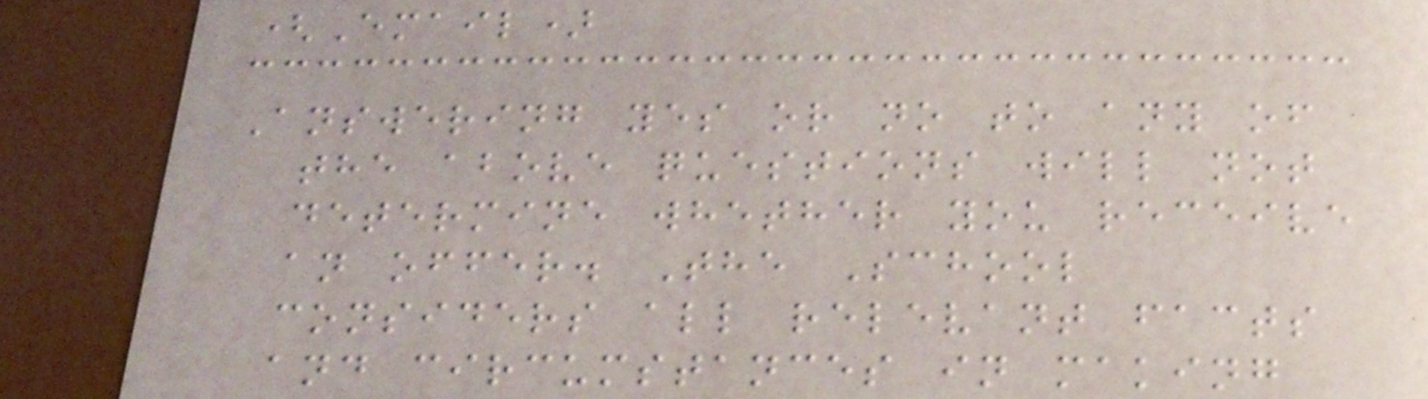(Email)
Answering yes or no to any of
the above questions will not
determine whether you receive
an offer. The School
considers all relevant facts
and circumstances in making
